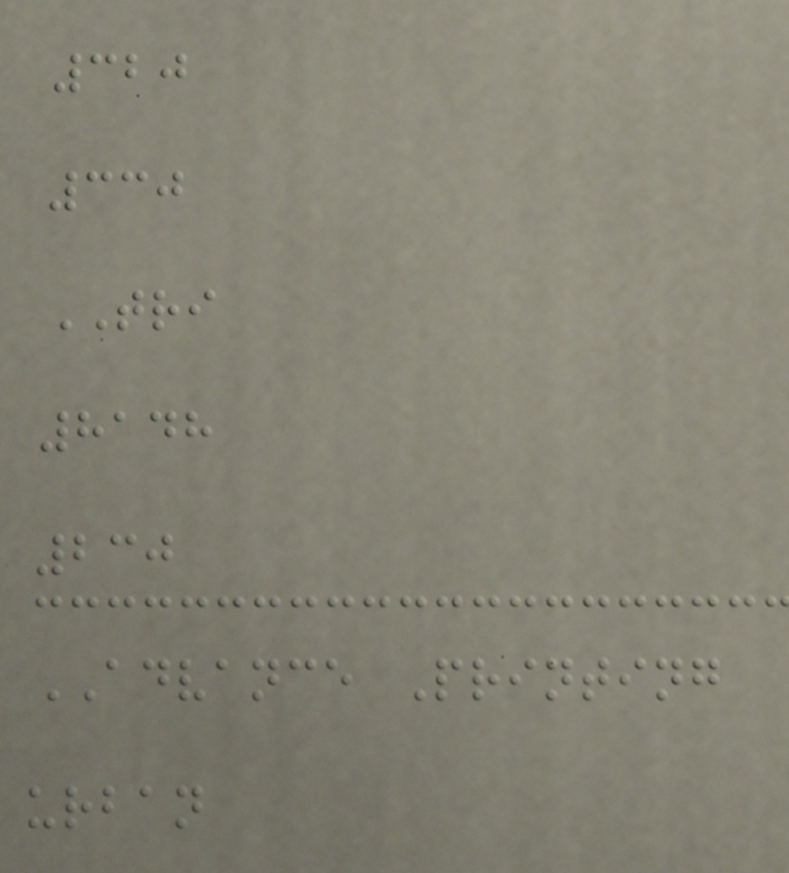320
330
TRI
8148
230
ADVANCE Printing
urban
